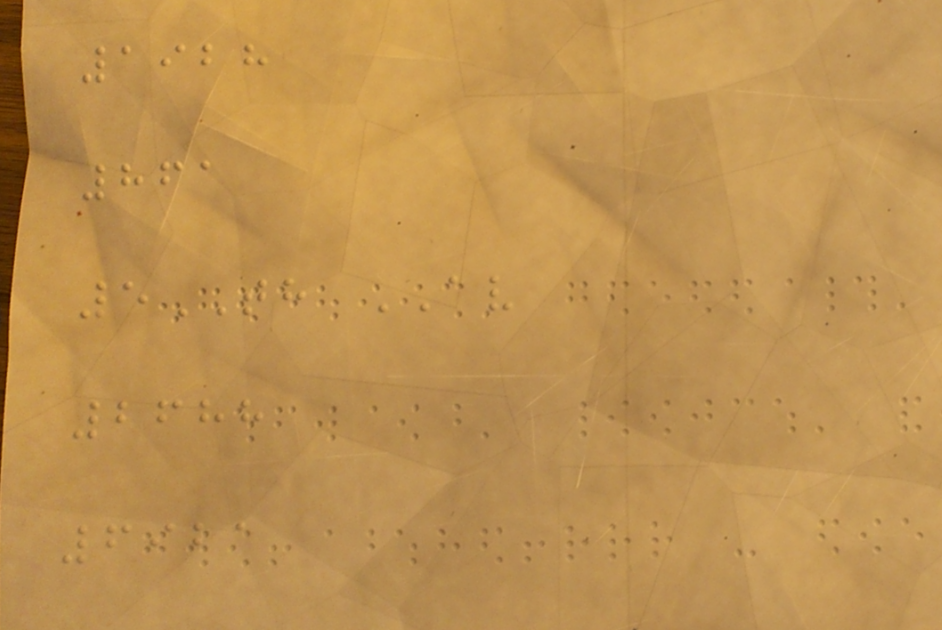1928
861
5TH AV
2688
6921
